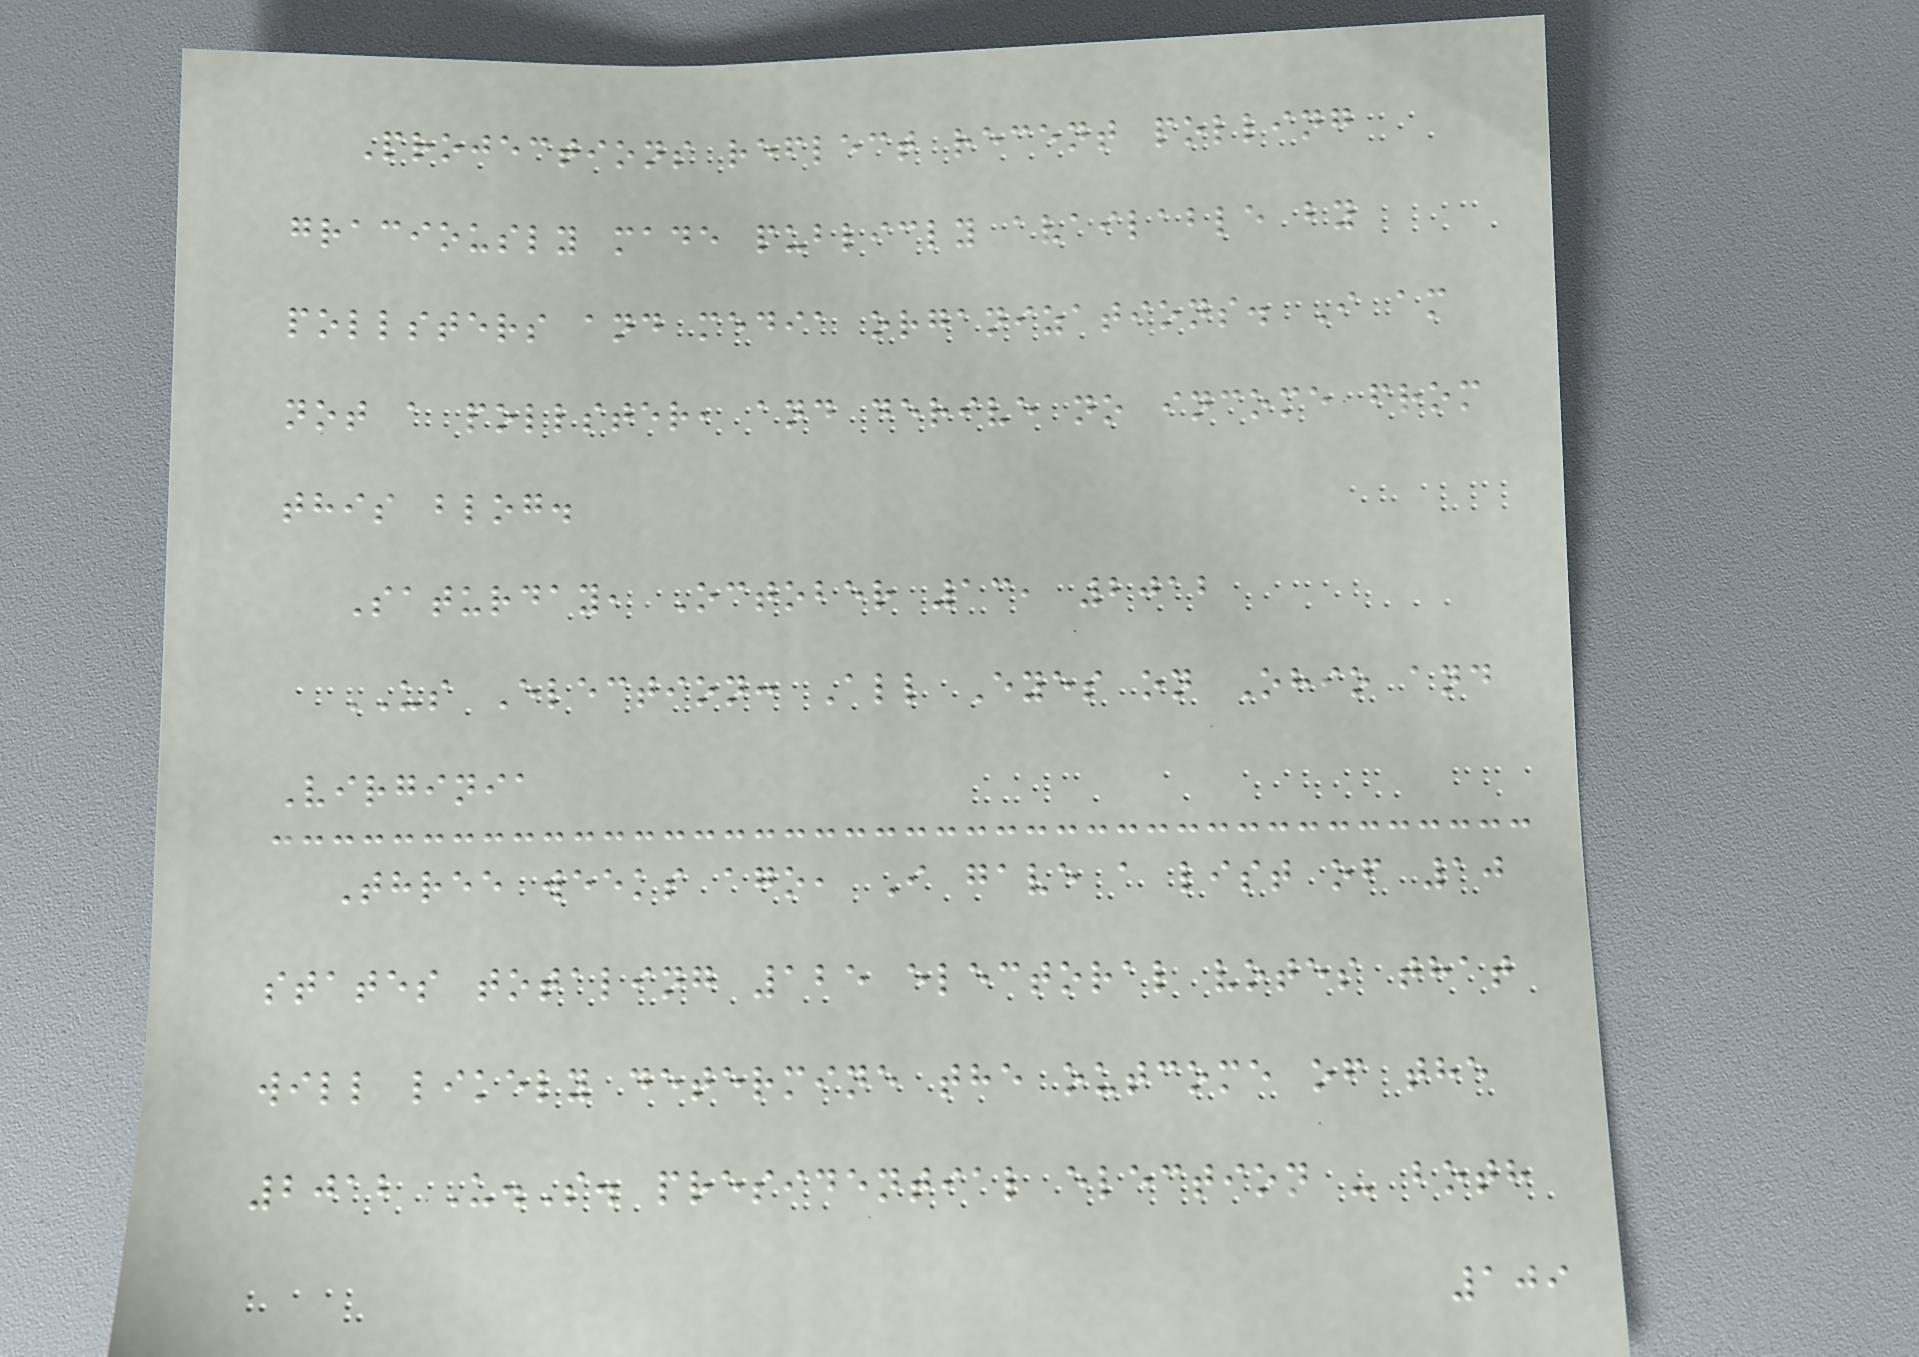Projections reflect recent polling
graciously made publicly available by
pollsters and media organizations. I am
not a pollster, and derive no income from
this blog.
Saturday, October 13, 2012
US Election: All Eyes on Ohio and
Virginia
Three weeks ago, I gave a list of 10
states totaling 125 electoral votes that
will likely determine the outcome of the
2012 U.S. presidential election - both
109
